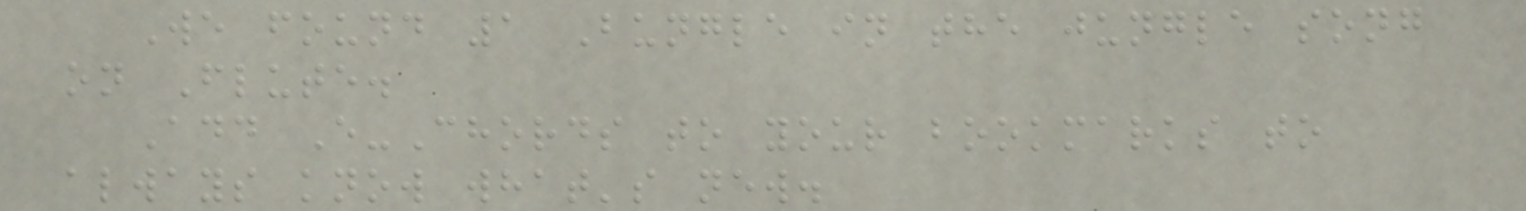We found 1 Bungle in the jungle song
on Flute.
Add E-Chords to your bookmarks to
always know what's new.
